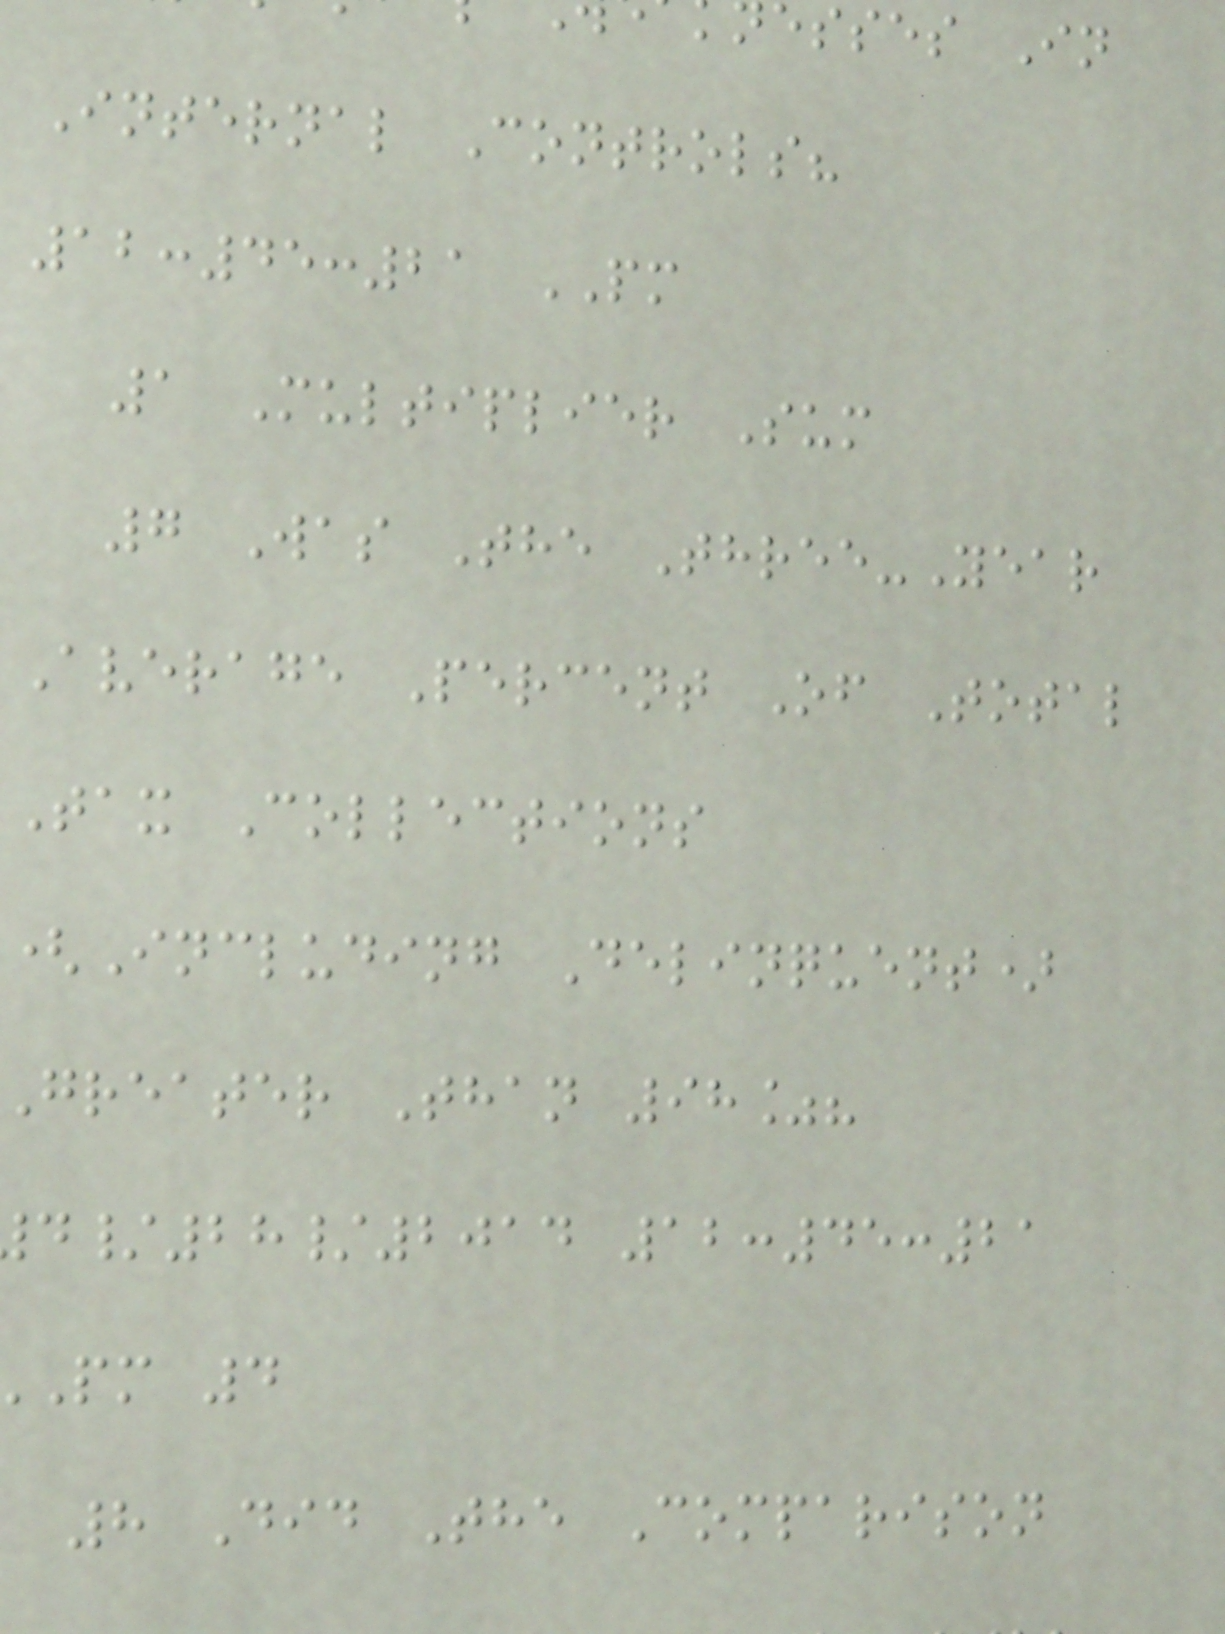esses In
Internal Controls?
12:45:21 PM
1 Multiplier Sum
7 Was The Three-Year
Average Percent Of Total
Tax Collections
(Including Delinquent)
greater Than 98%?
/28/2014 12:45:21
pm 4
8 Did The Comparison
